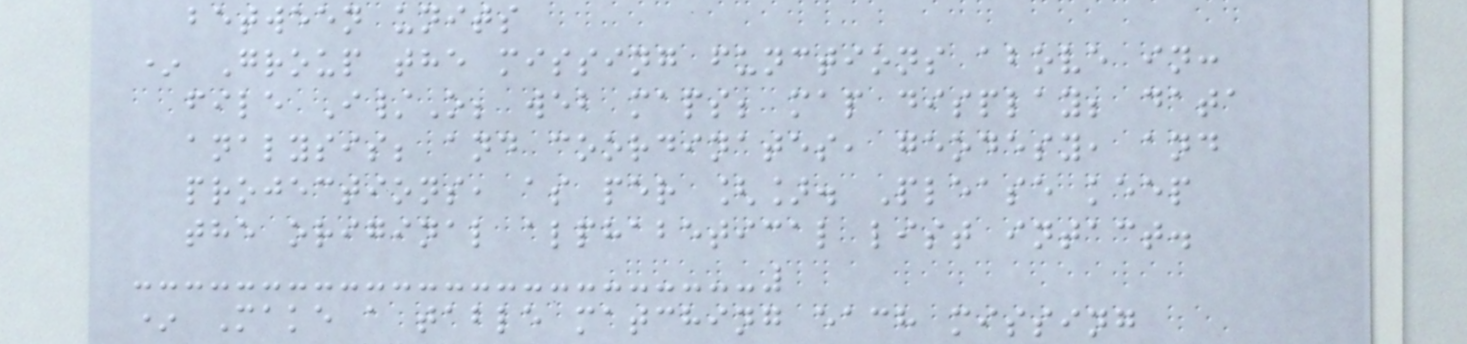between units
* Group the missing functions above in:
file I/O; web maps; map display; data
analysis; and coordinates, geodesy, and
projections, as per []. Please keep
the original alphabetical list intact.
* Make a table matching each missing
